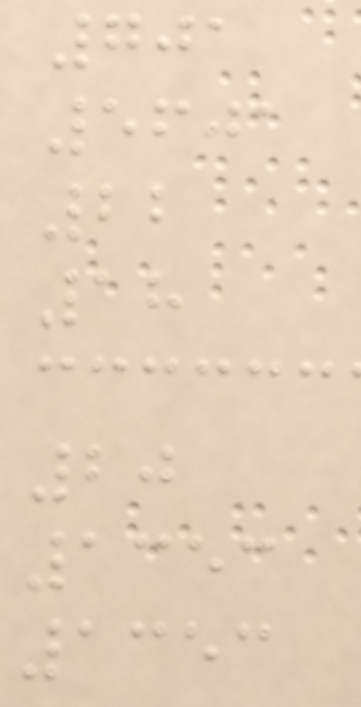701
5601
22
18
20
1353
1353
